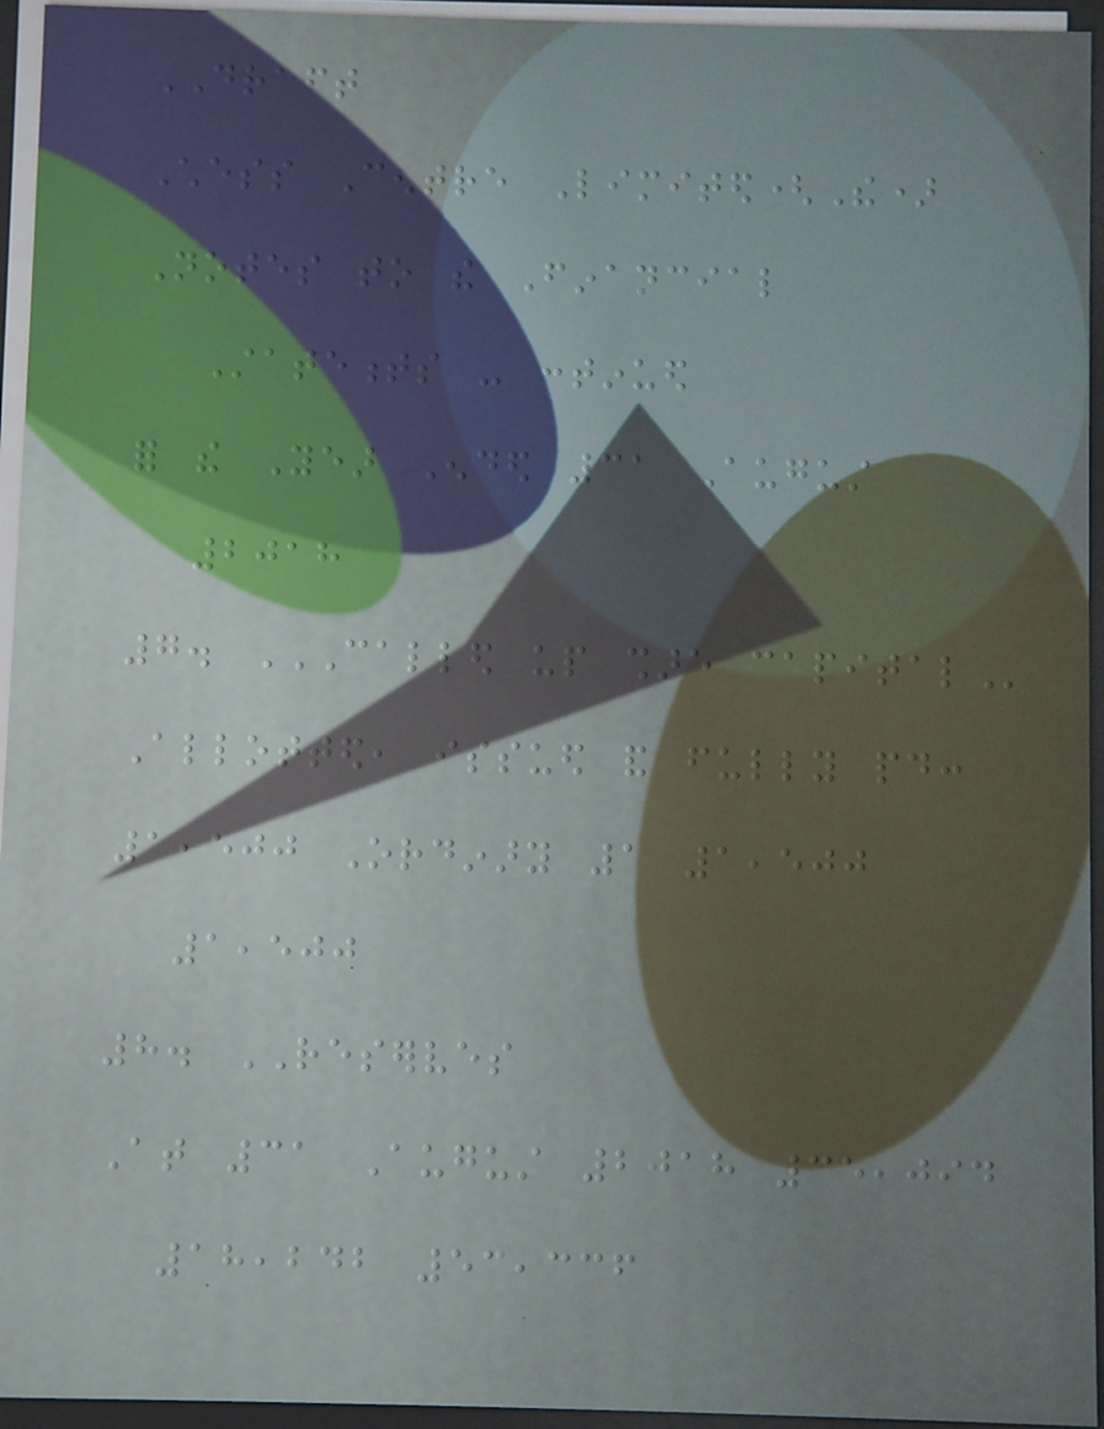DRAFT
Chess Centre Limited(The)
Notes to the Financial
Statements - continued
for the Year Ended 31 August
2018
7. CALLED UP SHARE CAPITAL
Allotted, issued and fully paid:
1,500 Ordinary 1 1,500
1,500
8. RESERVES
At 31 August 2018 35,094
18,242 53,336
